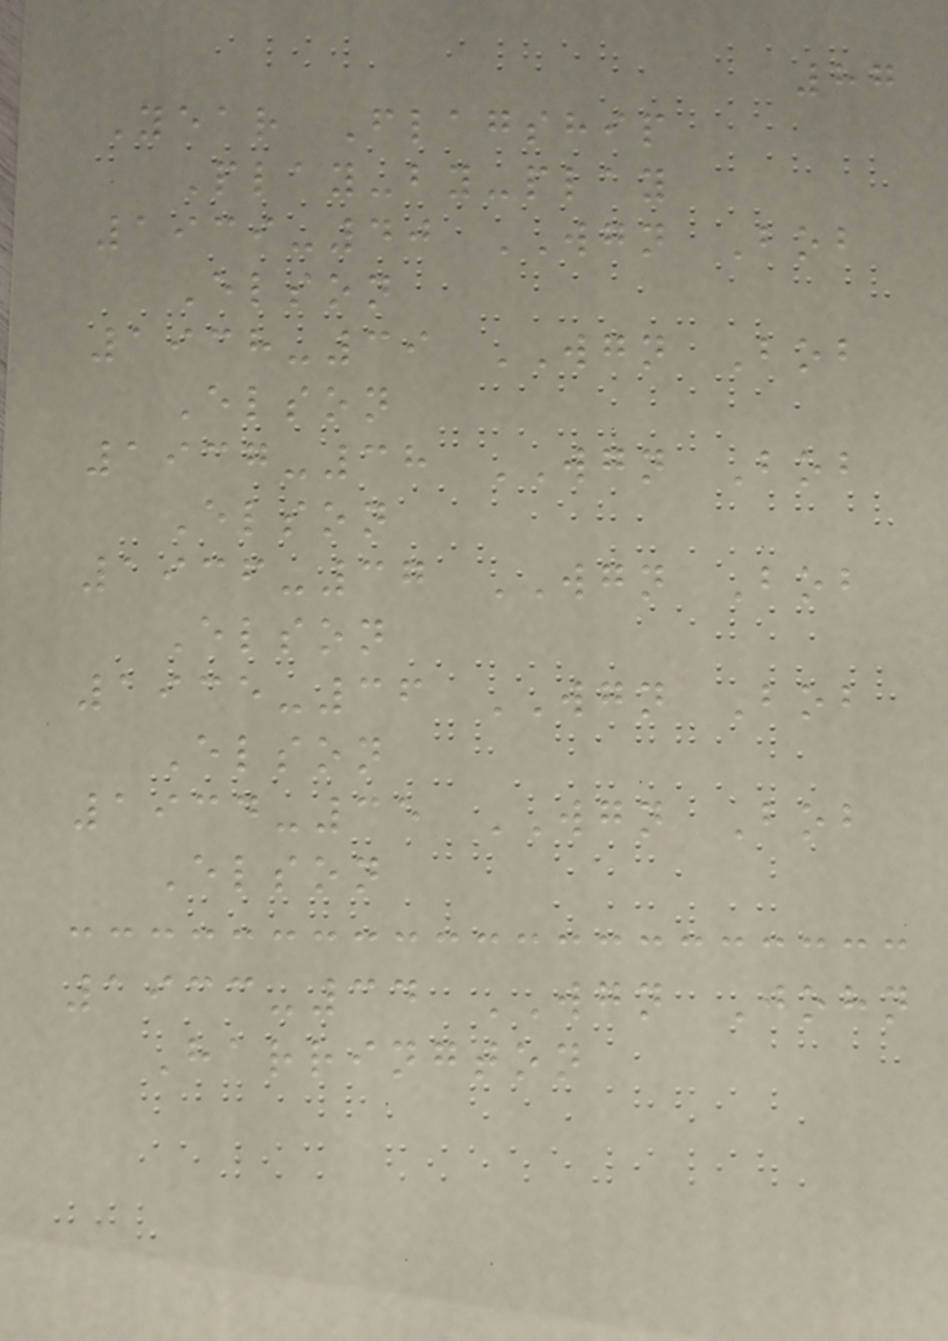87
Year Flagship
Play-by-play
1939-40 WGN Bob
Elson
1938-39 WGN Bob
Elson
1937-38 WGN Bob
Elson
1936-37 WGN Bob
Elson
1935-36 WGN Bob
Elson
1934-35 WGN Bob
Elson
1933-34 WGN John
Harrington
